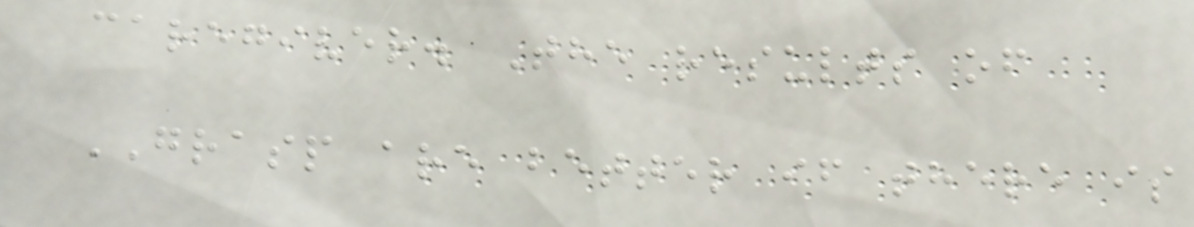caregiver. The results of
GRASP are better if there is
